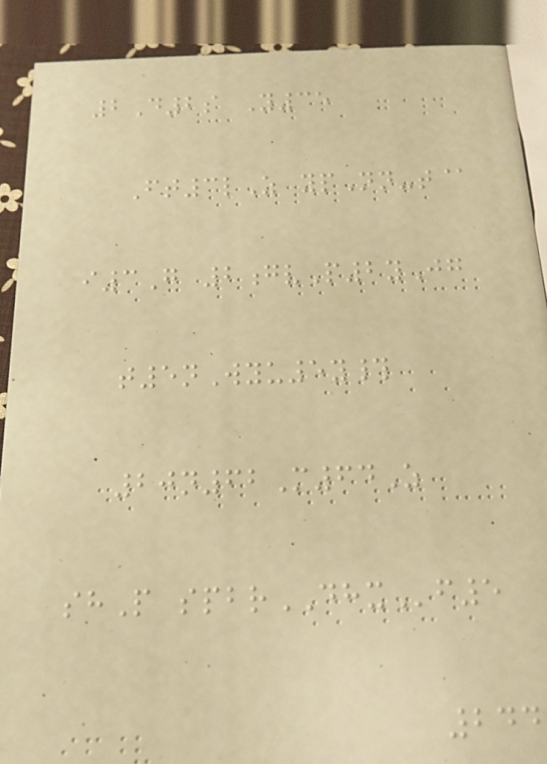2D2s Y35
Ft3lZ ypNn-t@
i3G 2gvP2yJg
t5nWyu5y#
20n62M64Z
shP spbrDHXf5
244
